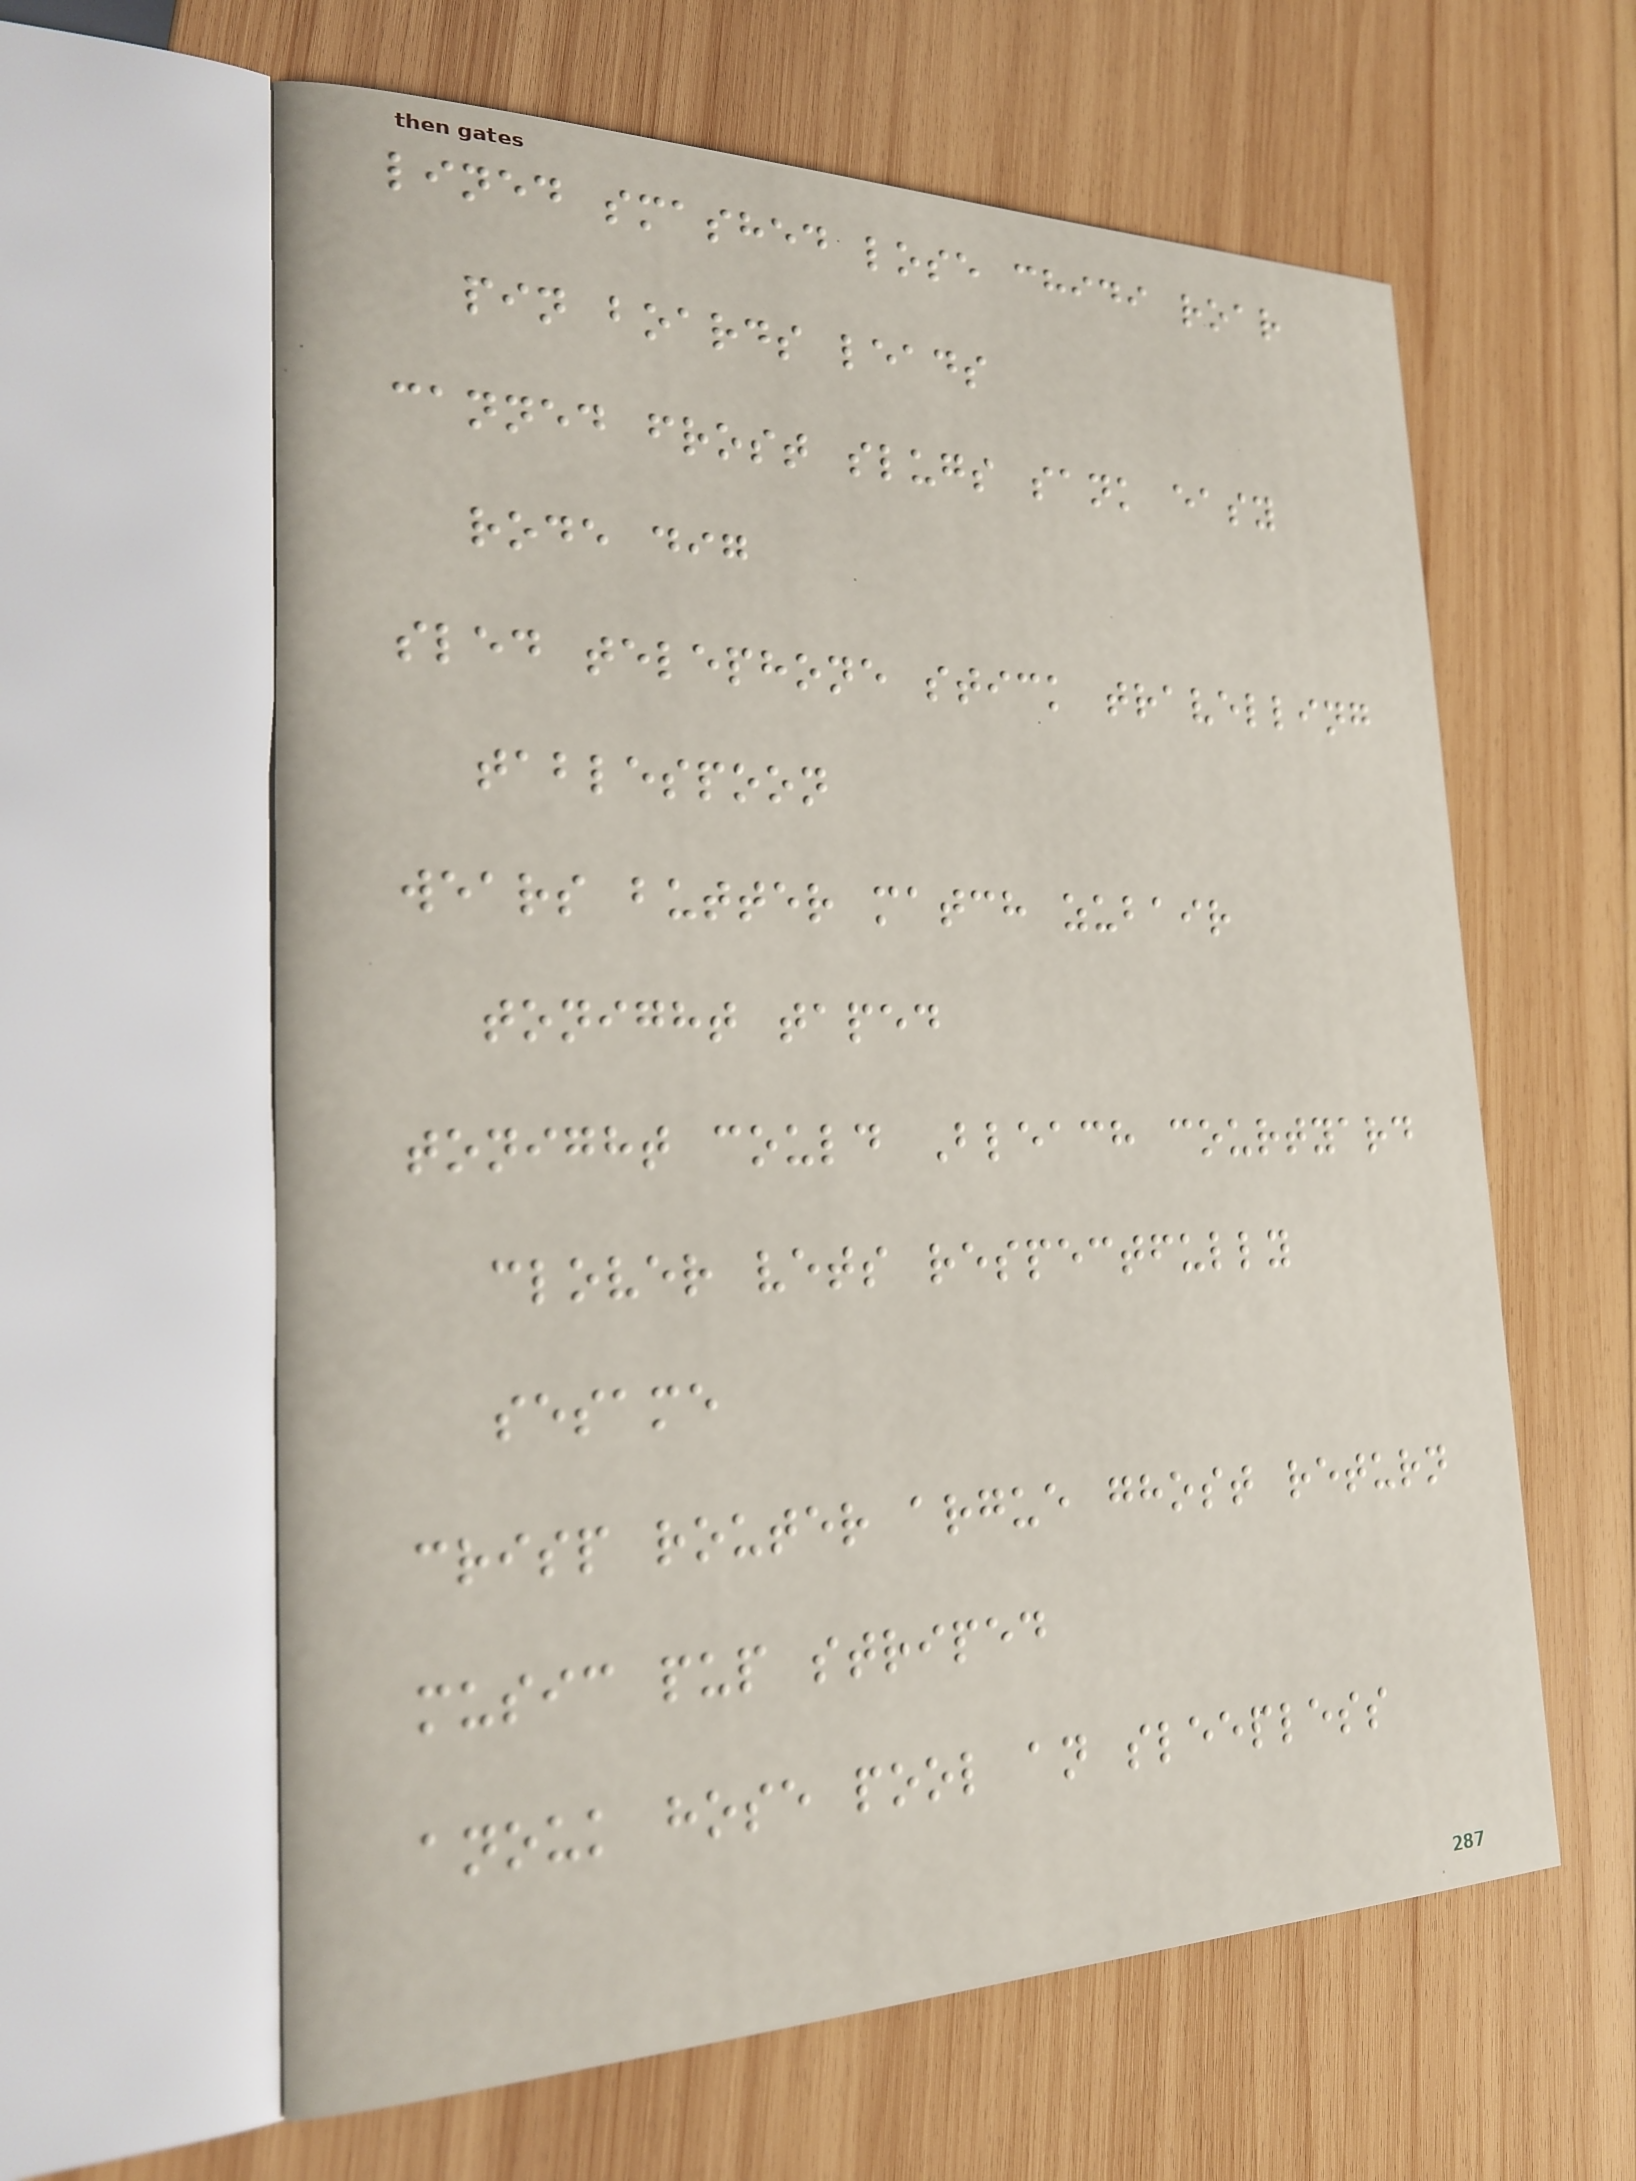lined smashed lose chidi roar
pin boards leads
canned frost slugs sank easy
rode dig
sled telephone stick travelling
tablespoon
wears butter match zubair
tonight taped
tonight could Bleach courtyard
clover vets respectfully
sesame
crisp router argue ghost return
music pup striped
anouk hose pool an sleepless
